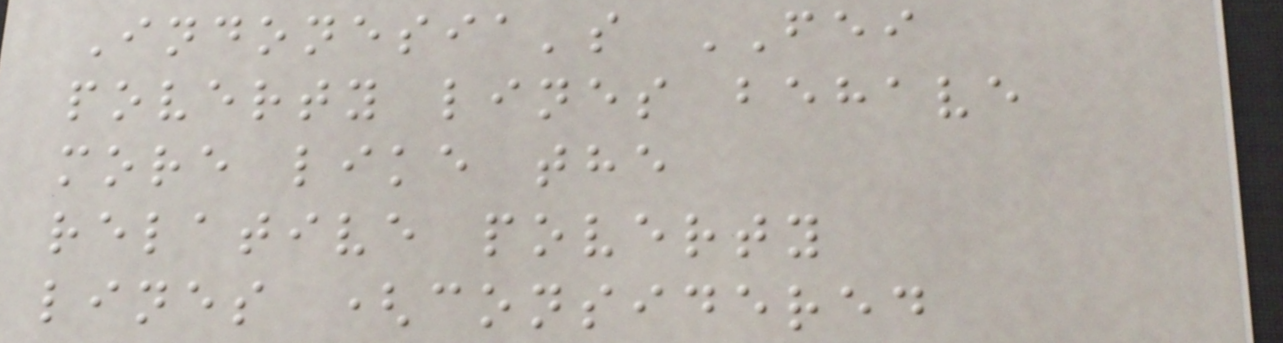Indonesia's FEI
poverty lines behave
more like the
relative poverty
lines (considered
